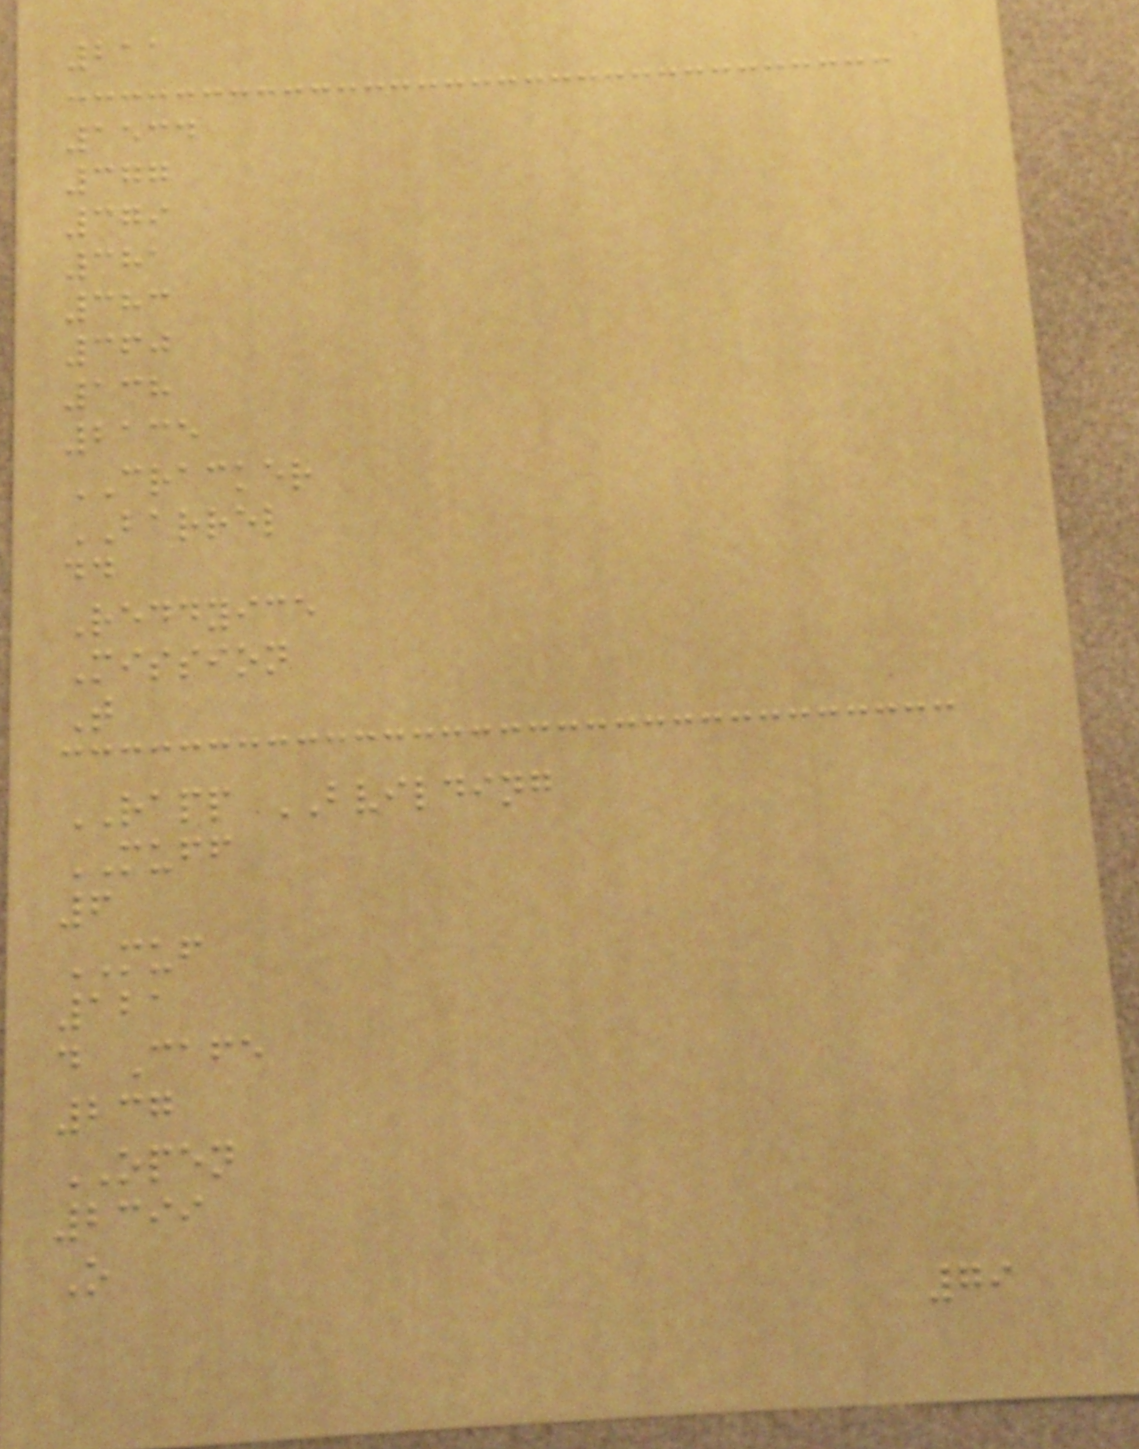211
1534
377
379
381
383
360
138
2135
CRACKER
BARREL
dd
Reddyice
Mission
T
RAPP BVILDING
MUFF
6
MUF
121
d Cafe
237
OPEN
2399
O
79
